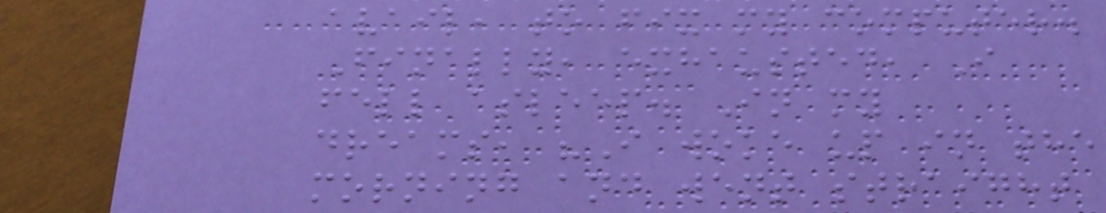avail, to fix my computer.
Finally, exhausted, I
fell asleep. In my
dreams, "I woke up in the
morning and went straight
